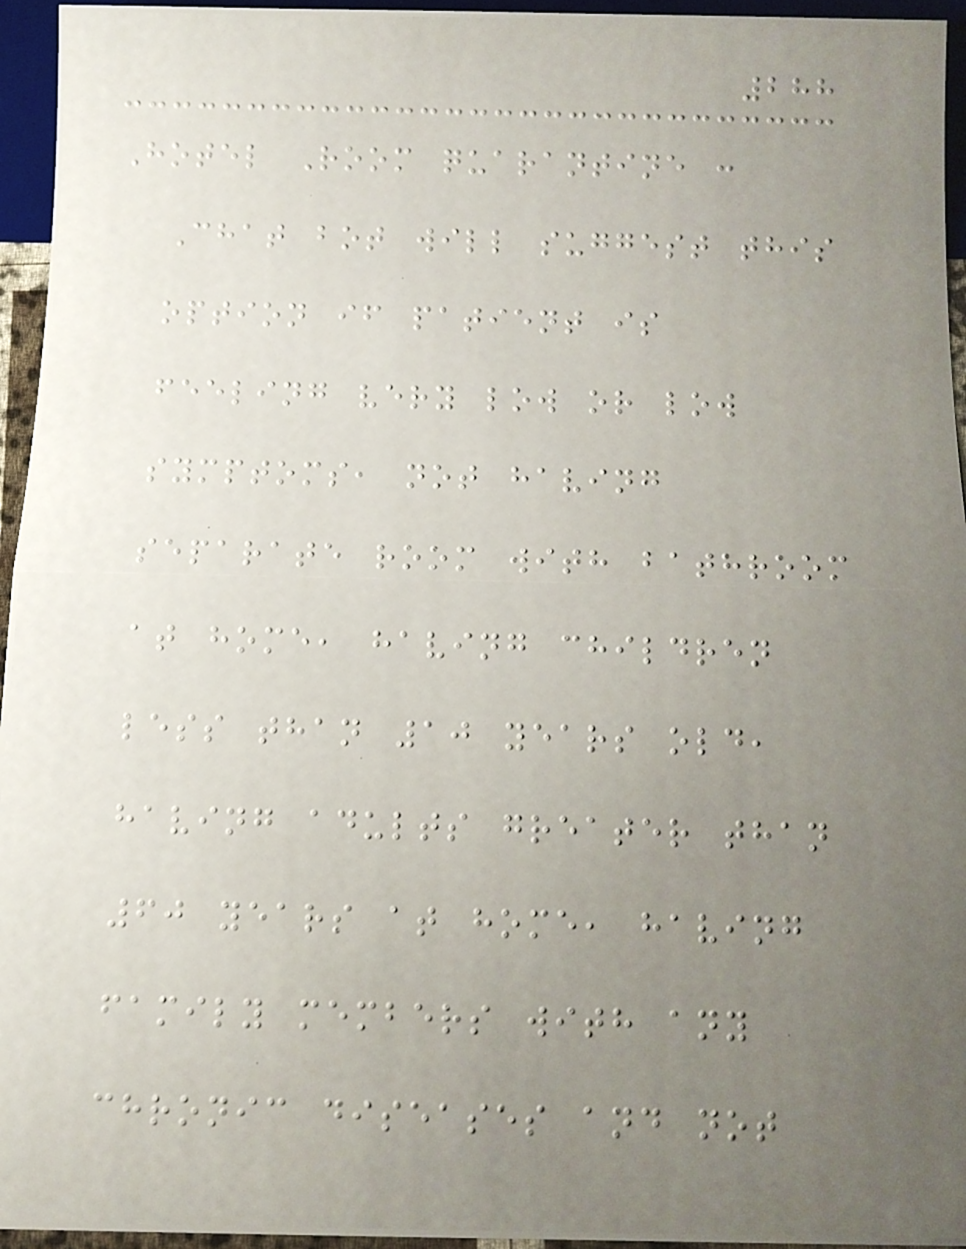288
Hotel Room quarantine :
Chat bot will suggest this
option if patient is
feeling very low or low
symptoms, not having
separate room with bathroom
at home, having children
less than 10 years old,
having adults greater than
60 years at home, having
family members with any
chronic diseases and not
